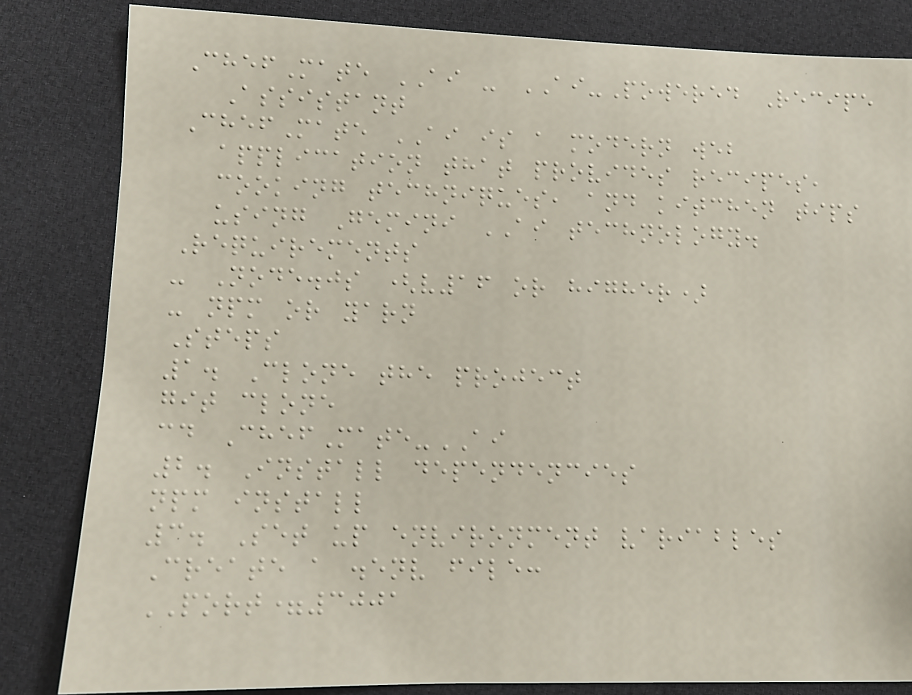ChefMate AI - AI-Powered Recipe
Assistant
ChefMate AI is a modern web
application that provides recipes,
cooking techniques, and kitchen tips
using Gemini AI technology.
Requirements
- Node.js (v16 or higher)
- npm or yarn
Steps
1. Clone the project
git clone
cd ChefMate-AI
2. Install dependencies
npm install
3. Set up environment variables
Create a .env file:
PORT=3001
